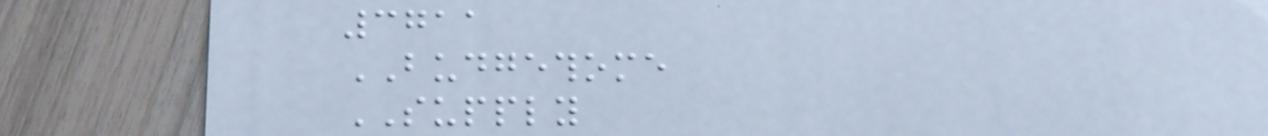3711
BUDGETHOME
SUPPLY
